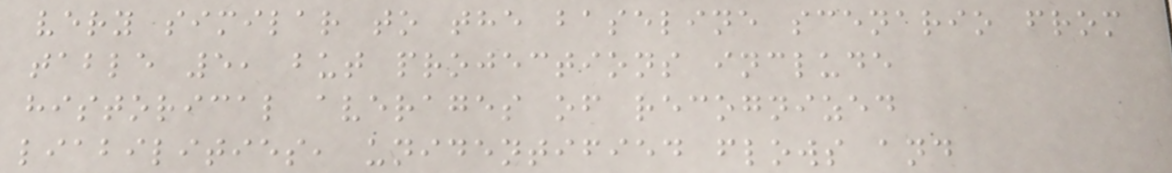very similar to the baseline scenario from
table 5, but projections include
historical averages of recognized
liabilities, unidentified flows and
